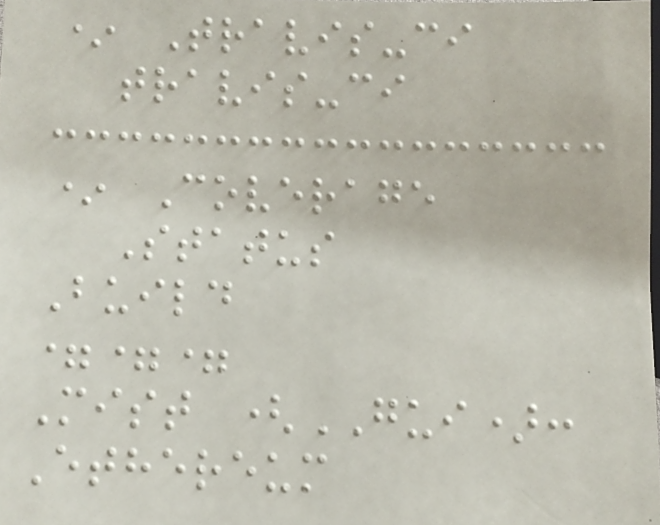* Travis-ci
travis-ci
* Coverage
Status
Build
===
Mist (GUI):
Ethereum
